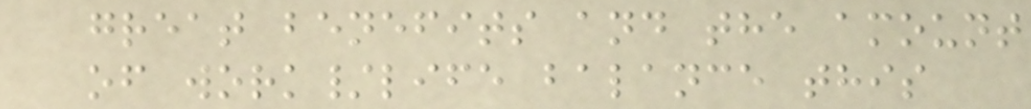great benefits and the amount
of work/life balance this
